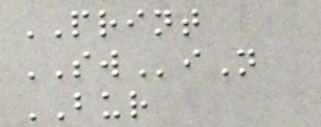PRINT
SWiN
BUR
